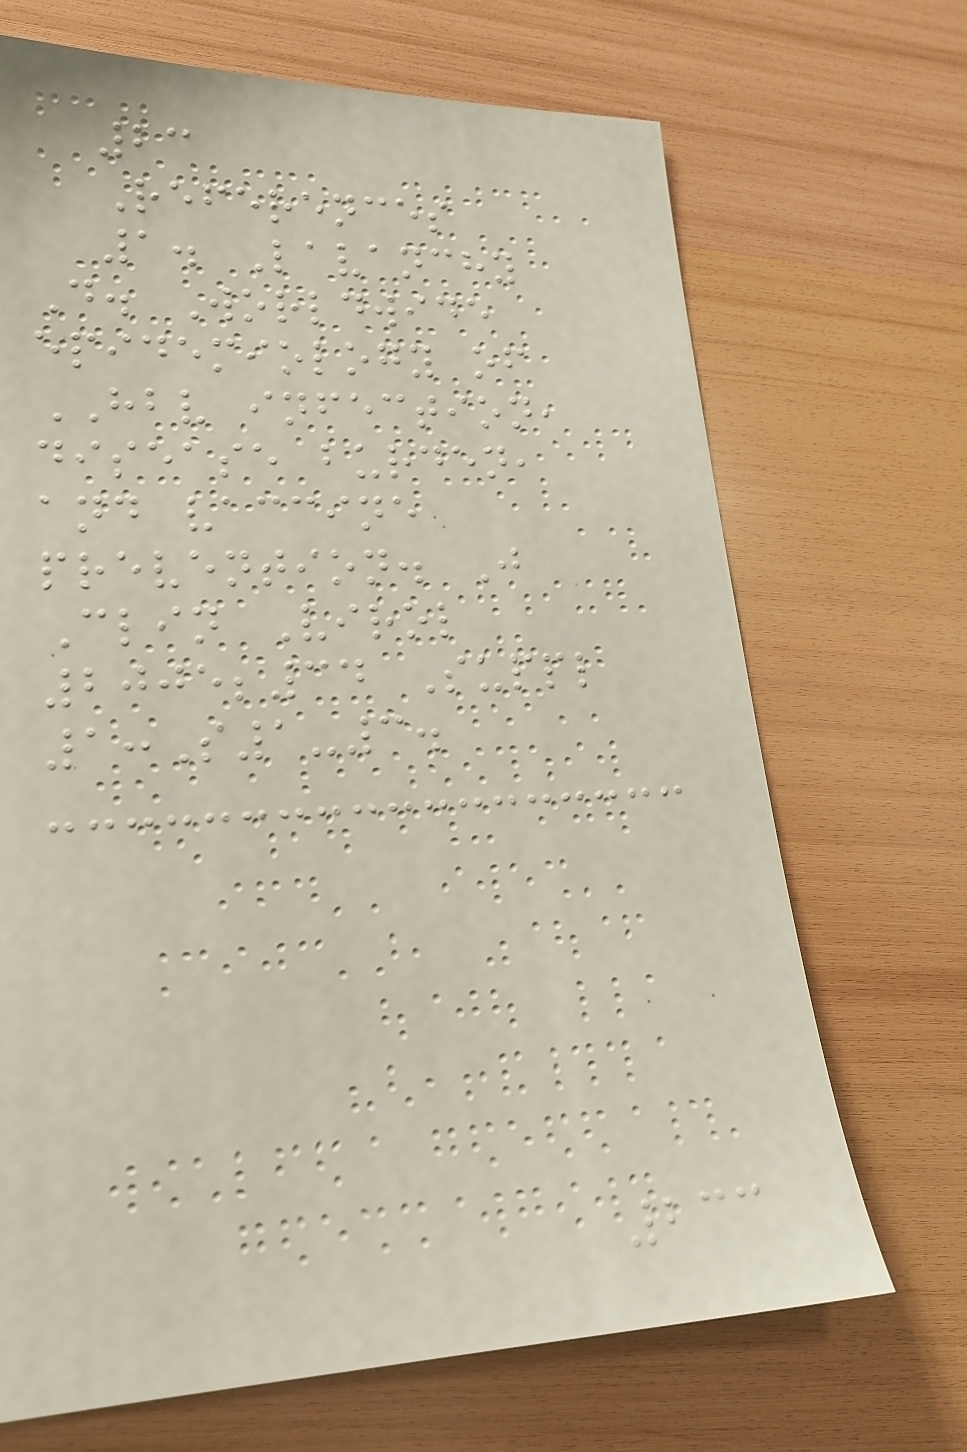23
References
1. Lavanchy
D. Worldwide
epidemiology of
HBV infection,
disease burden,
and vaccine
prevention. J
Clin Virol
2005;34 Suppl
1:S1-3.
233
